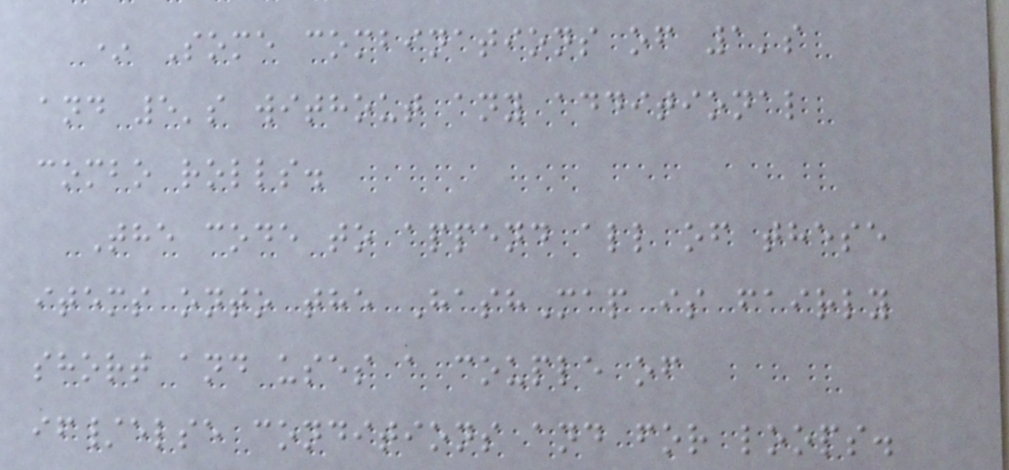* Some combinations of 1's
and 5's without any additional
combo rolls.
The code to append all of these
items onto the HashMap is fairly
short and uses a couple of
if/else conditions and for loops.
